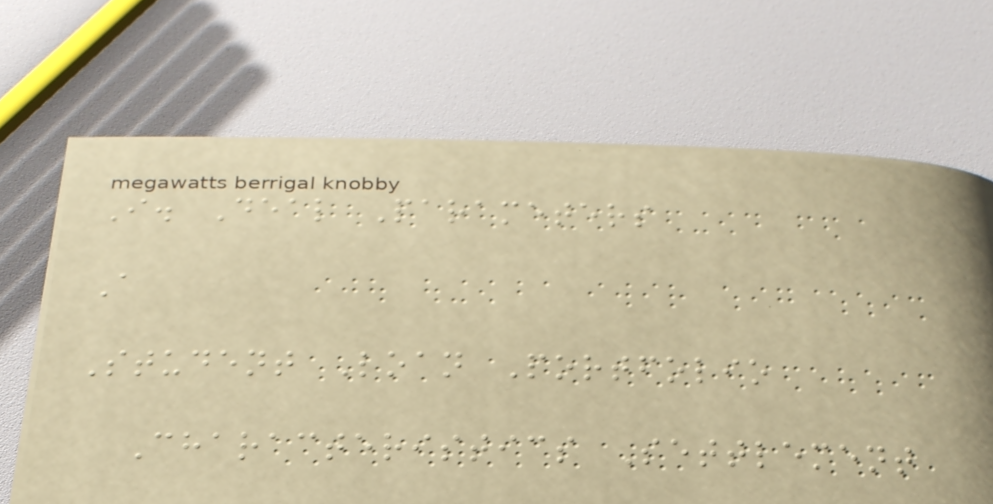I. Deal Parameters
A
Student Loan Portfolio
Characteristics Settlement
